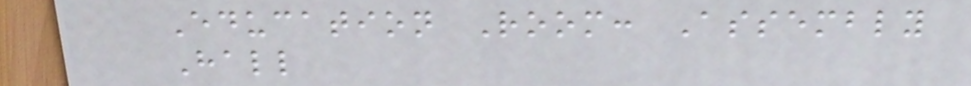Education Room: Assembly
Hall
